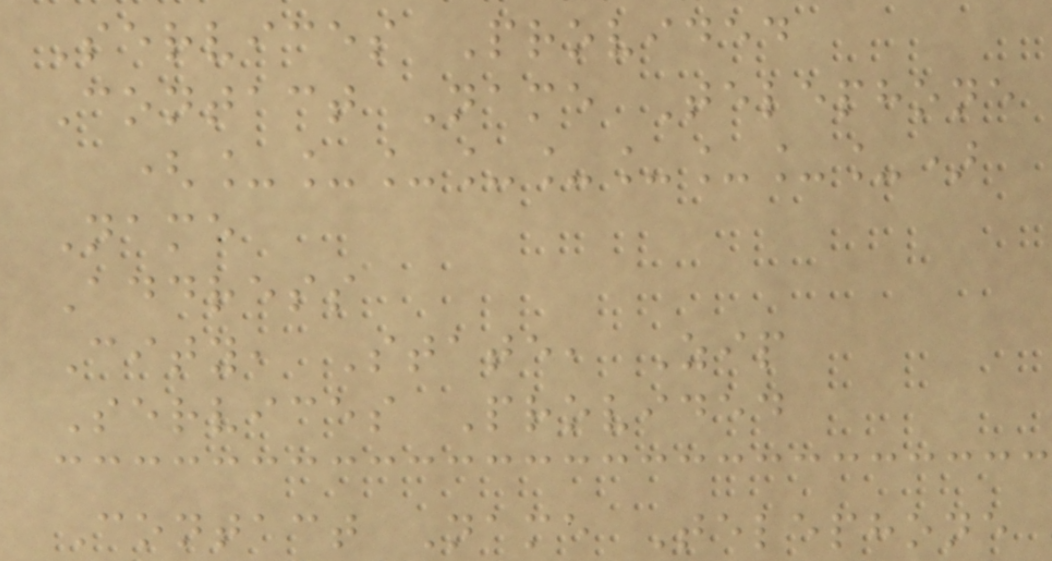Services Provided
Contact Name Telephone
(_________)
Name
Address
City, State, Zip
Services Provided
Contact Name Telephone
